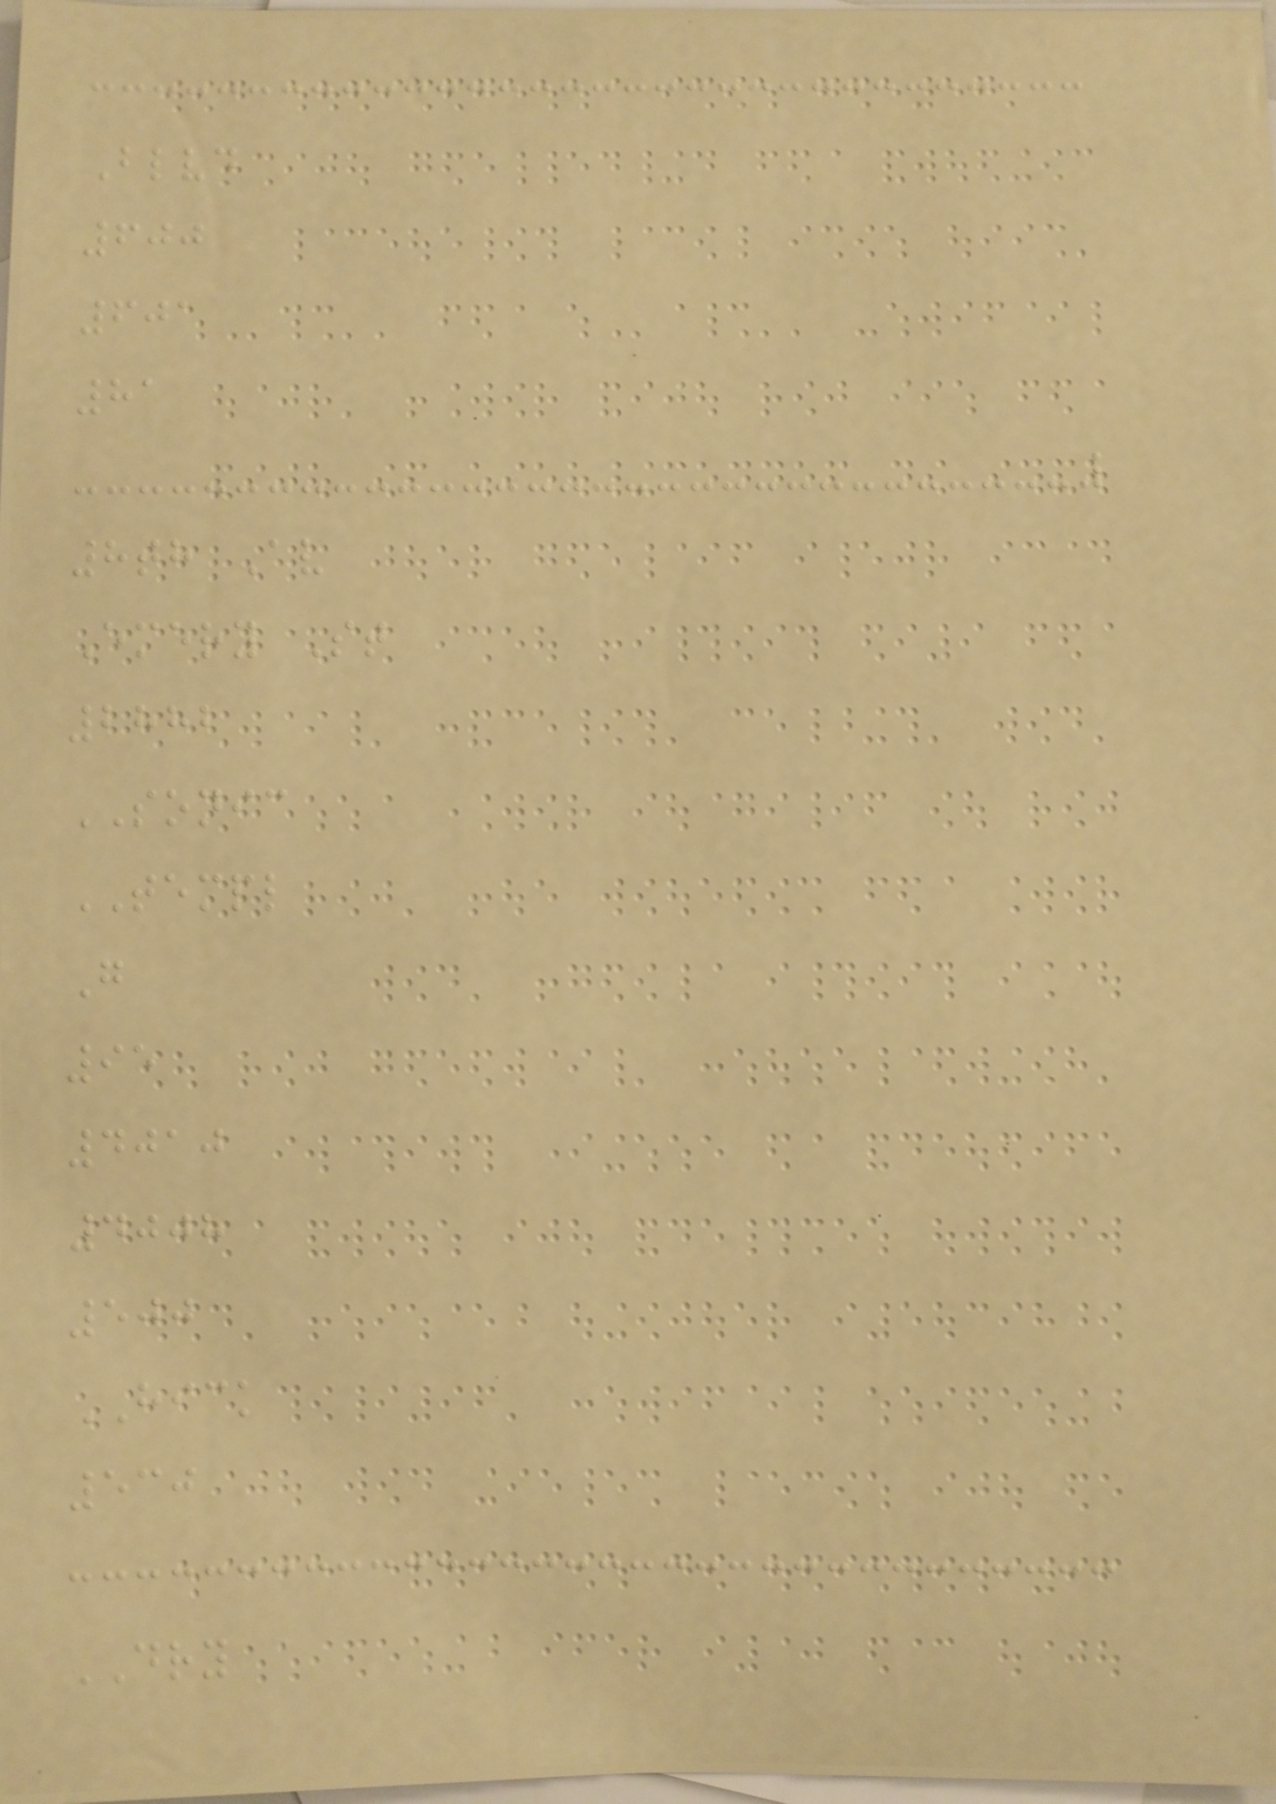Blvd
600
601
81
8th Av
Emery St
2882
SONIC
TEMPL
G
95
4010
4008
500
HICK
530
DRY
